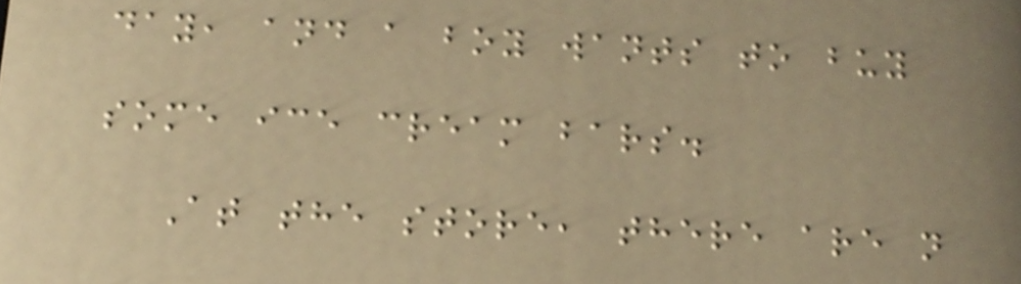day, and a boy wants to buy
some ice cream bars.
At the store, there are n
